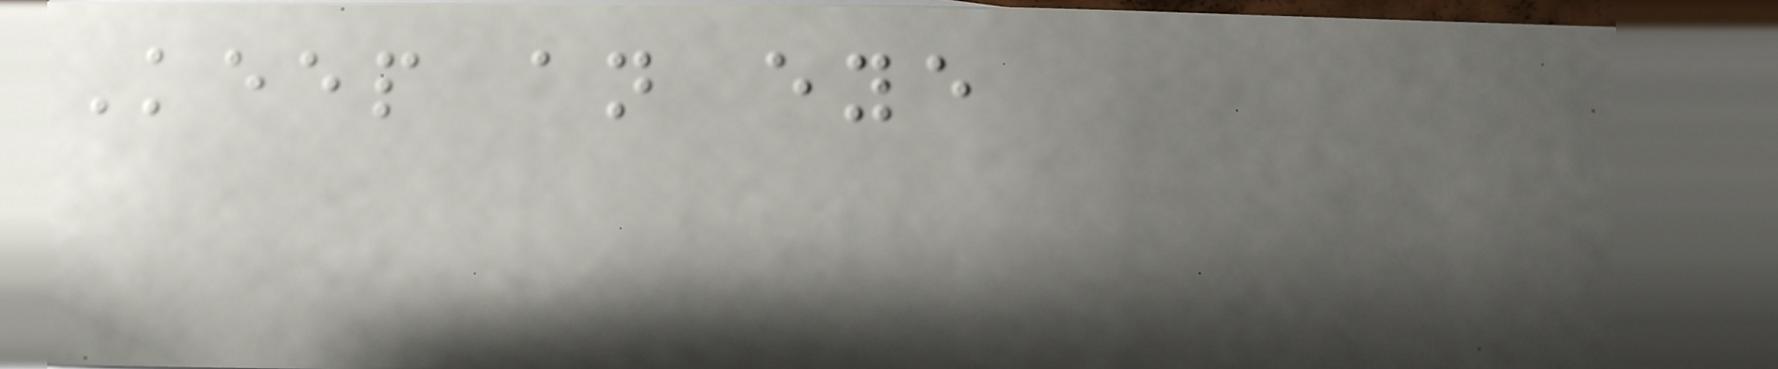Keep an eye
